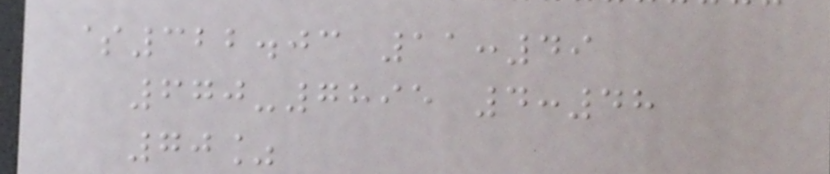$322.03 11:49
670-7895 4:48
70%
